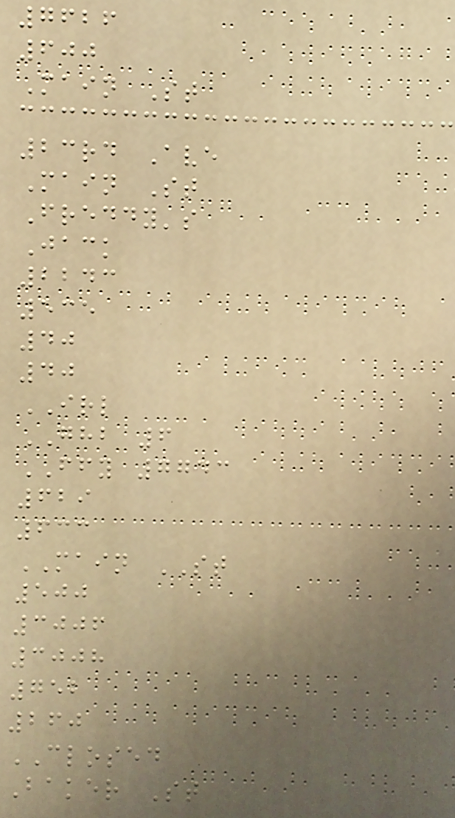7626
600
Main St
23rd Ave
Main St
Freddy's
Jack
2243
535
40
40
IRL
GHB 6
FFY 7743
629
633
MAIN ST
500
3006
3008
752
260
CLOSED
Baker St
